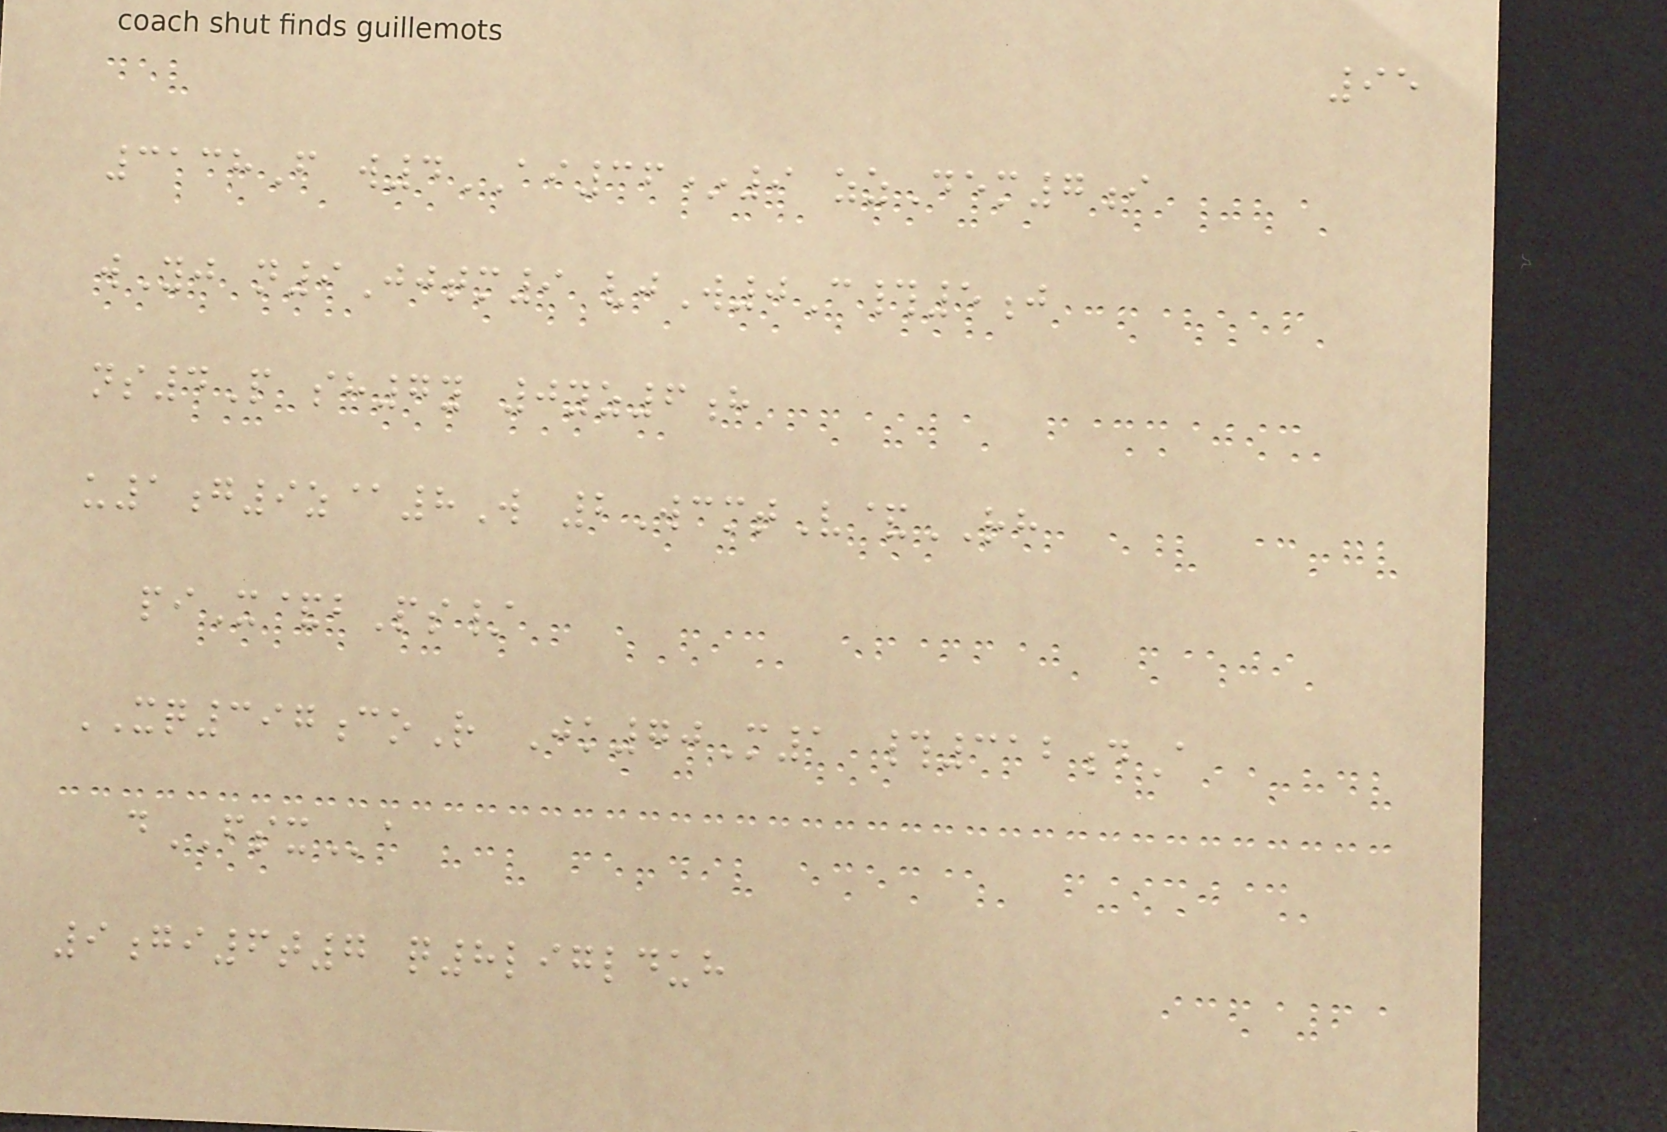95
3138F w4AI36*9 zzDem7i
wYj n9Jjtm9 vjW0C#5j
ns4P sh7y 0yz6h
u1g9z@8W 2WcmtV&RH
piX&bPs/
XQ397coR Jk70M1 #312dA
dFSXa
9gi6t7 q8liglduh
